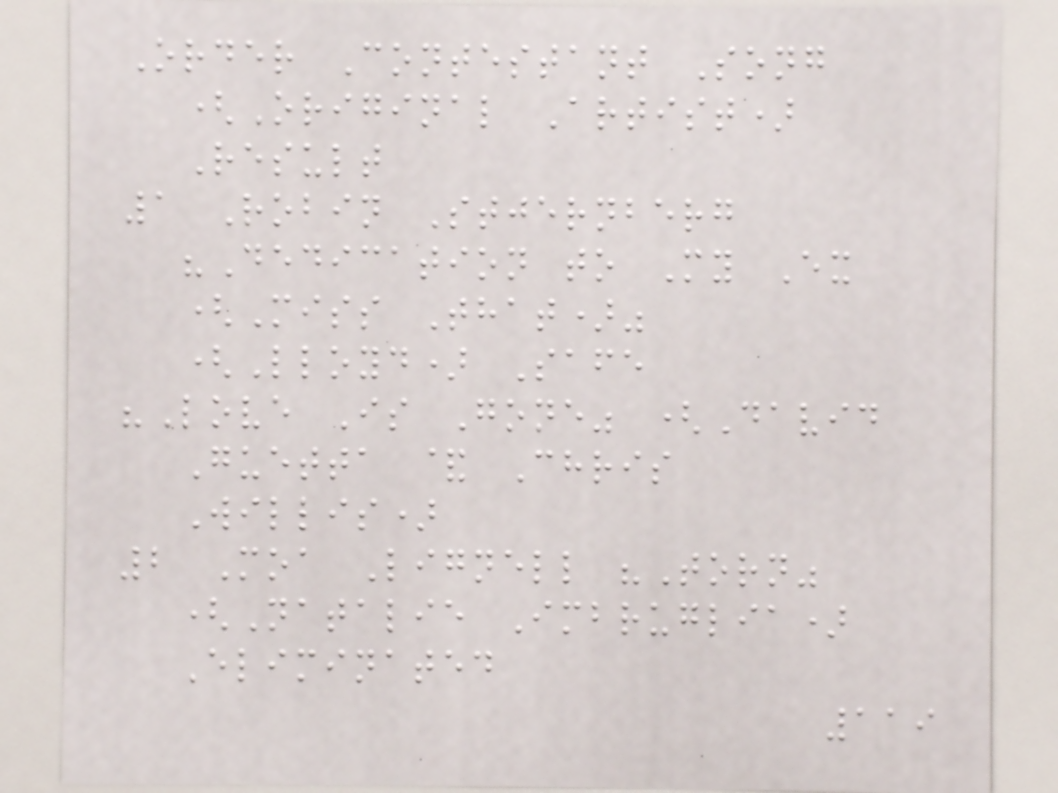Order Contestant Song
(Original Artist)
Result
1 Robin Stjernberg
"Dedication to My Ex
(Miss That)"
(Lloyd) Safe
"Love Is Gone" (David
Guetta & Chris
Willis)
2 Moa Lignell "Torn"
(Natalie Imbruglia)
Eliminated
119
